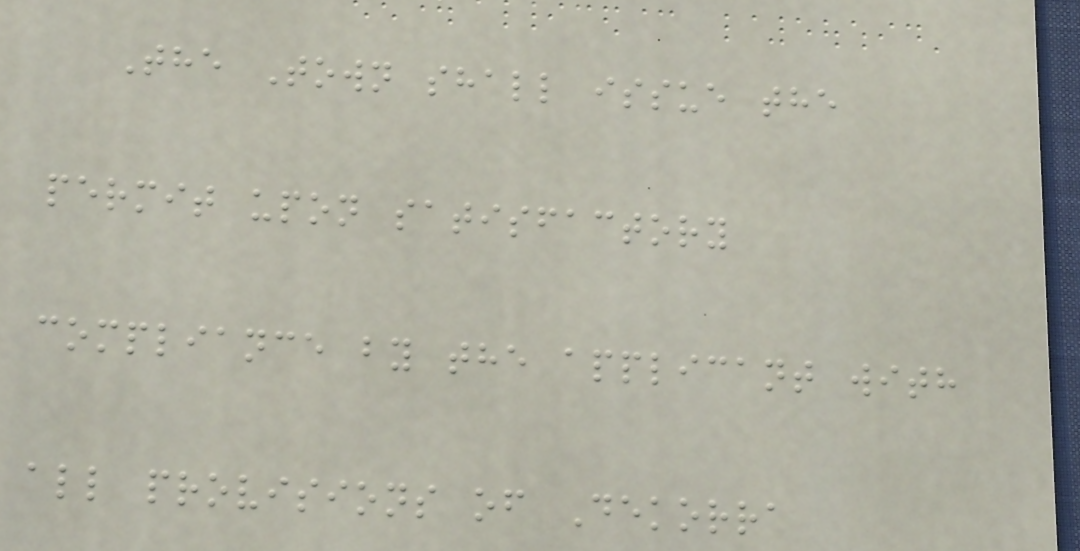The Town shall issue the
permit upon satisfactory
compliance by the applicant with
all provisions of Dekorra
